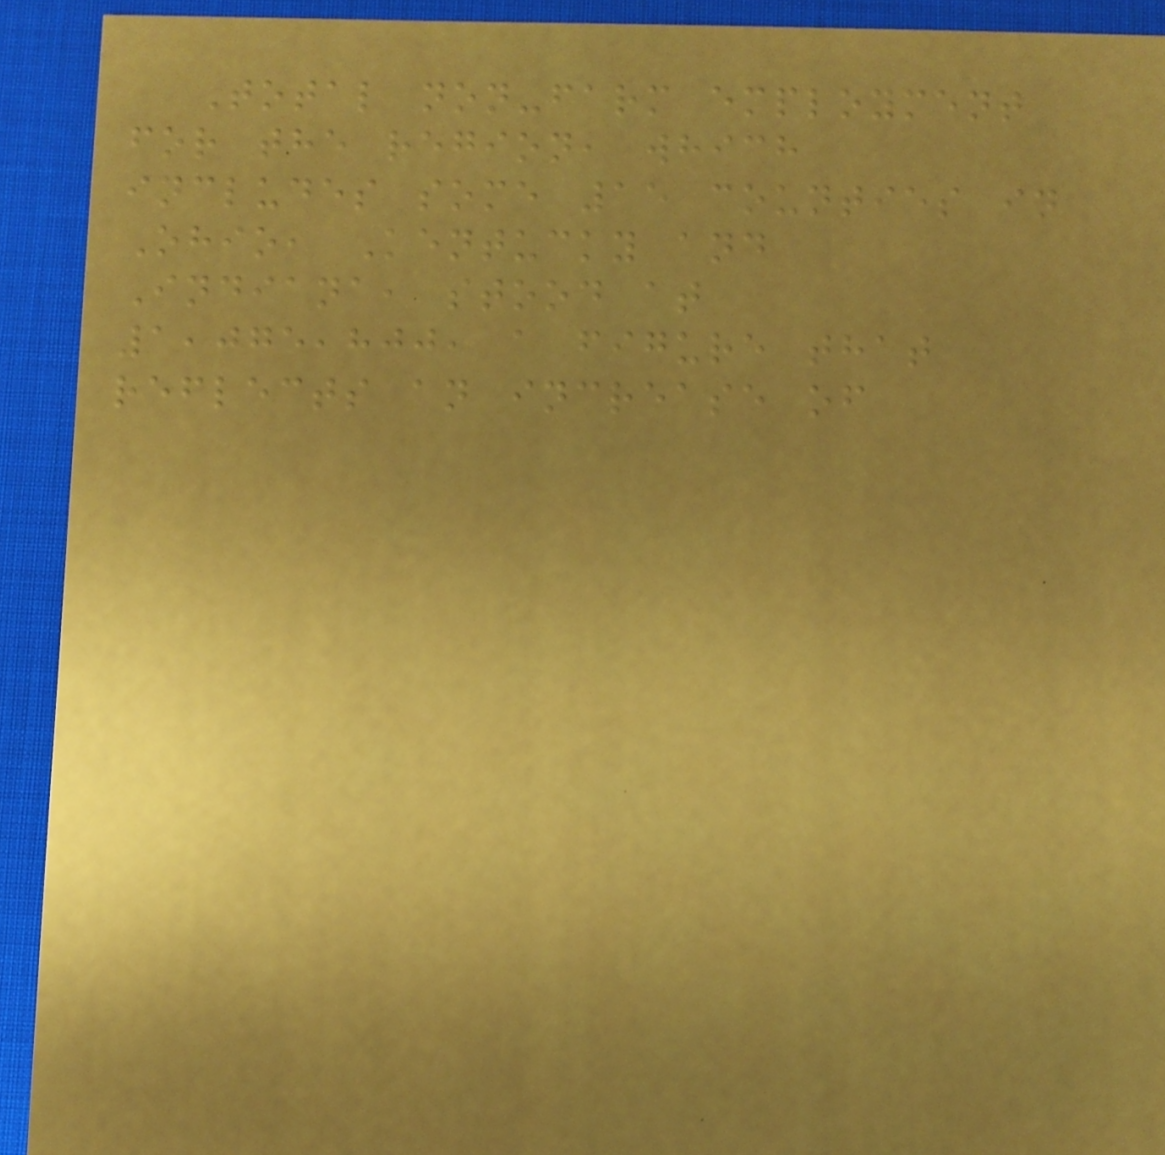Total non-farm employment
for the region, which
includes some 15 counties in
Ohio, Kentucky and
Indiana, stood at
1,075,800, a figure that
reflects an increase of
